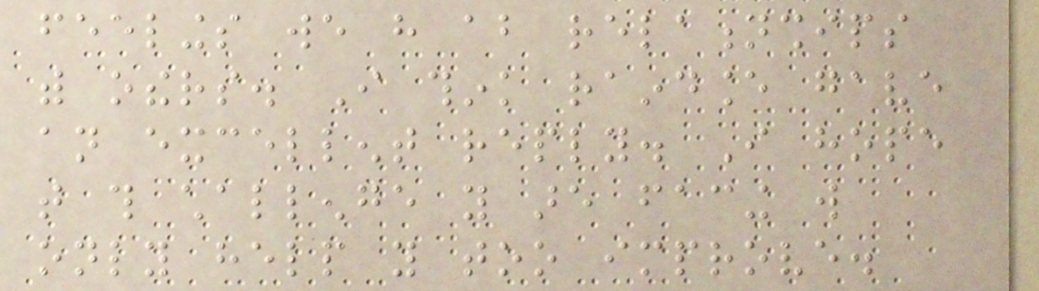feelings we have about relationships
with others. I think raindance gave
an excellent reply. I hope
that this challenge you are facing will
only help you too improve.
